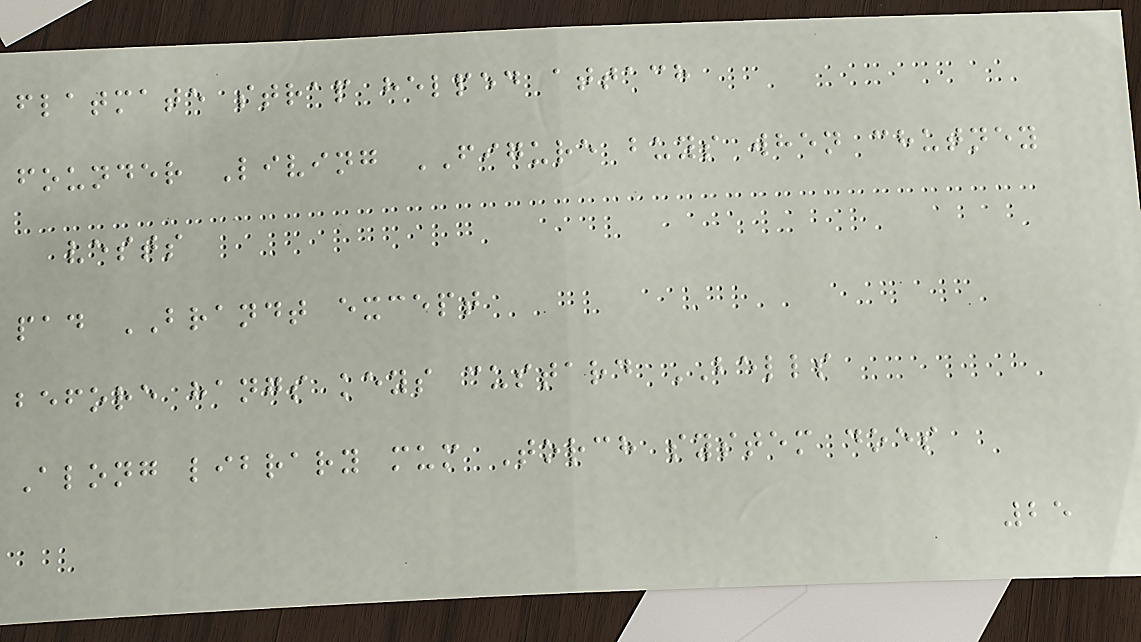flatmate strap helped attach
founder Living FIGURE buys when chutney
vests
pad BRANDT except
before hangs keys custard BELLS
Along library mum Torch system does
25
